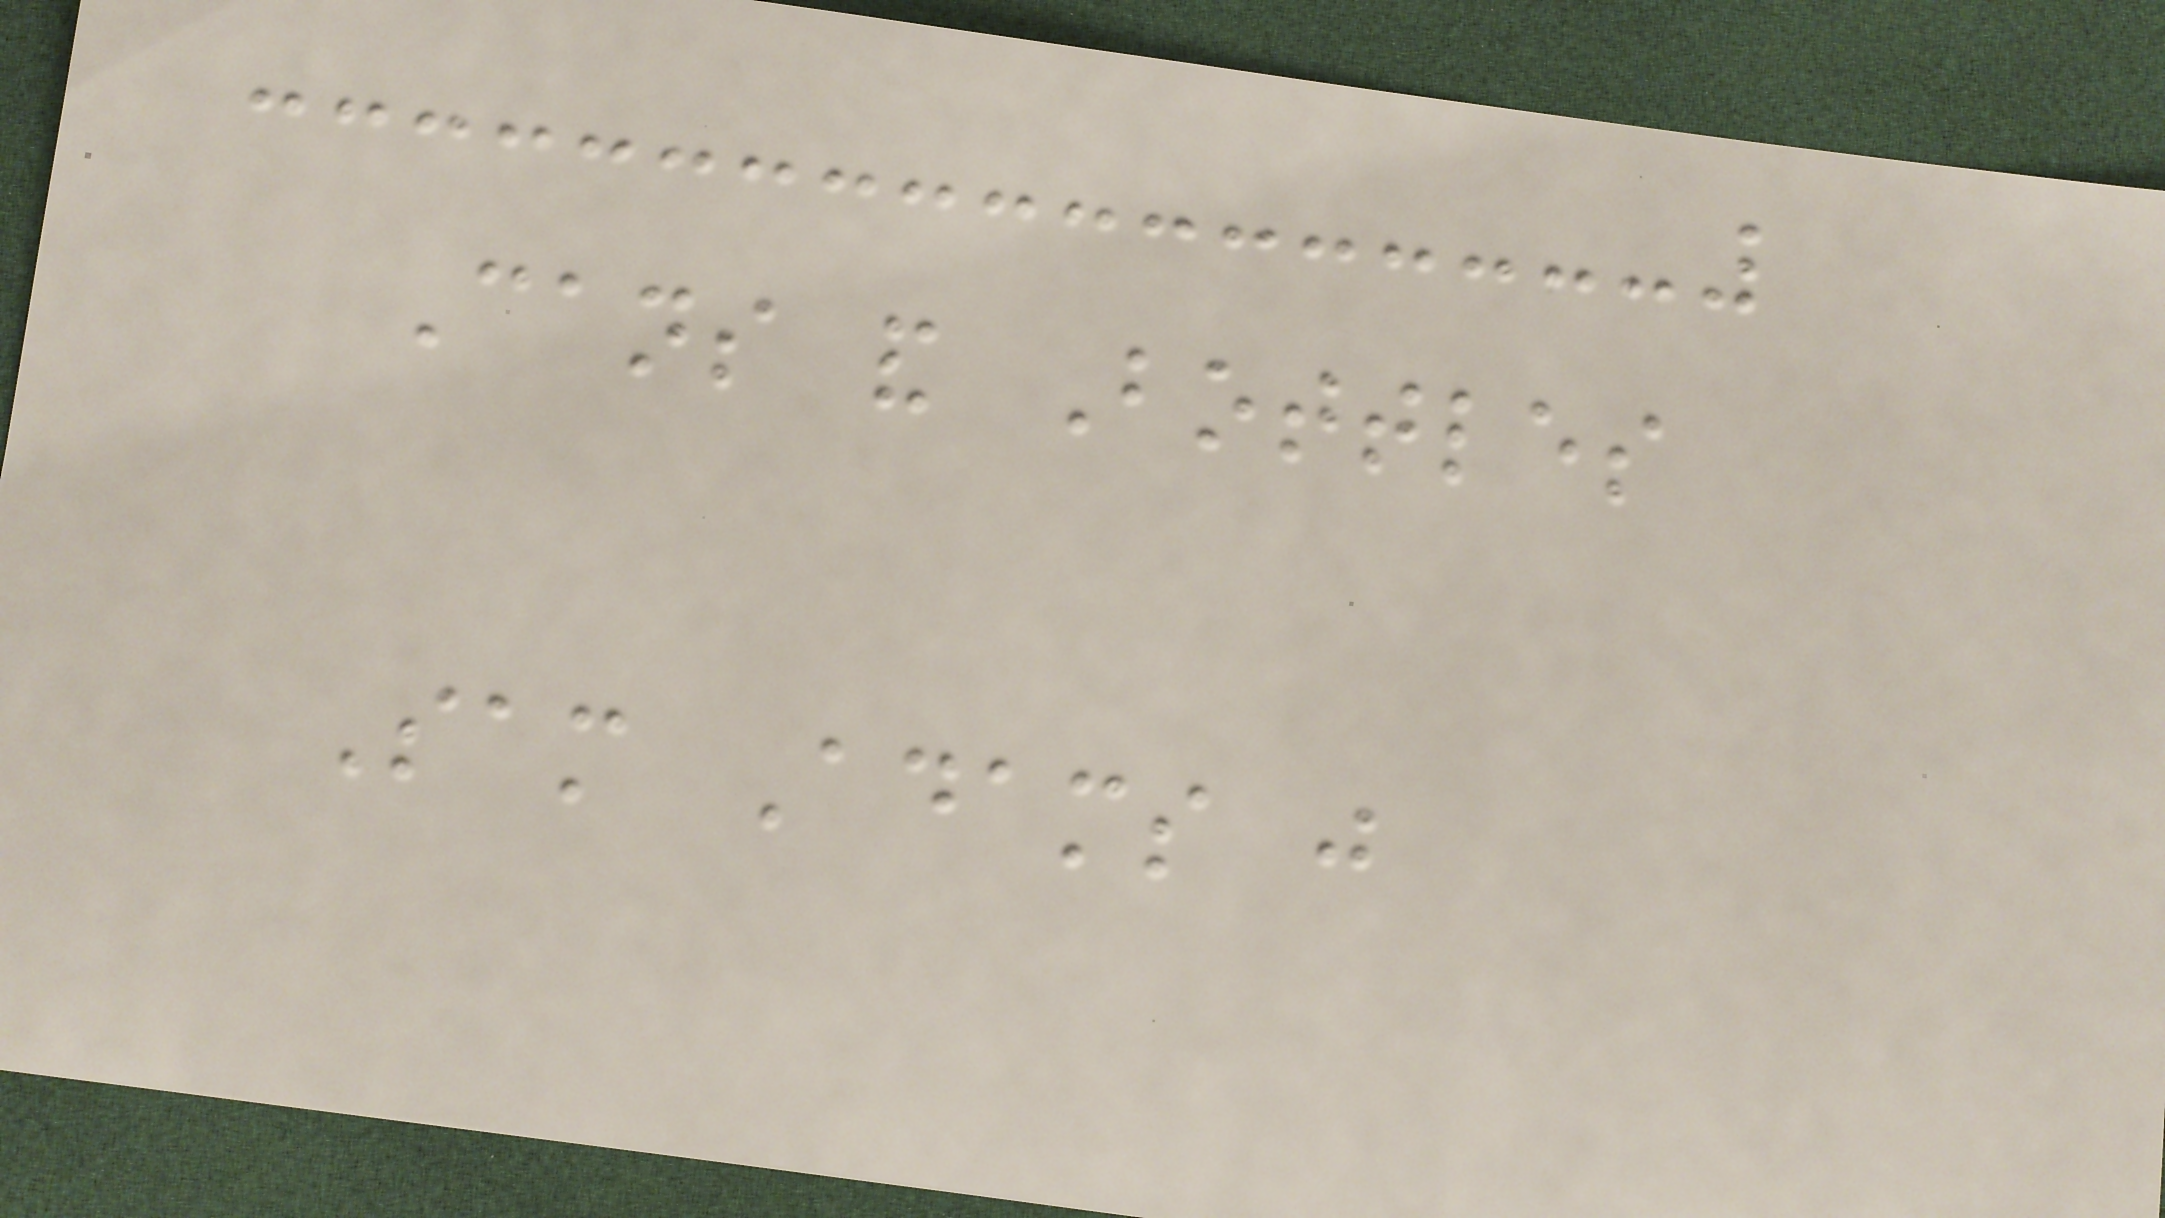Cans and Bottles
Sam Adams just
